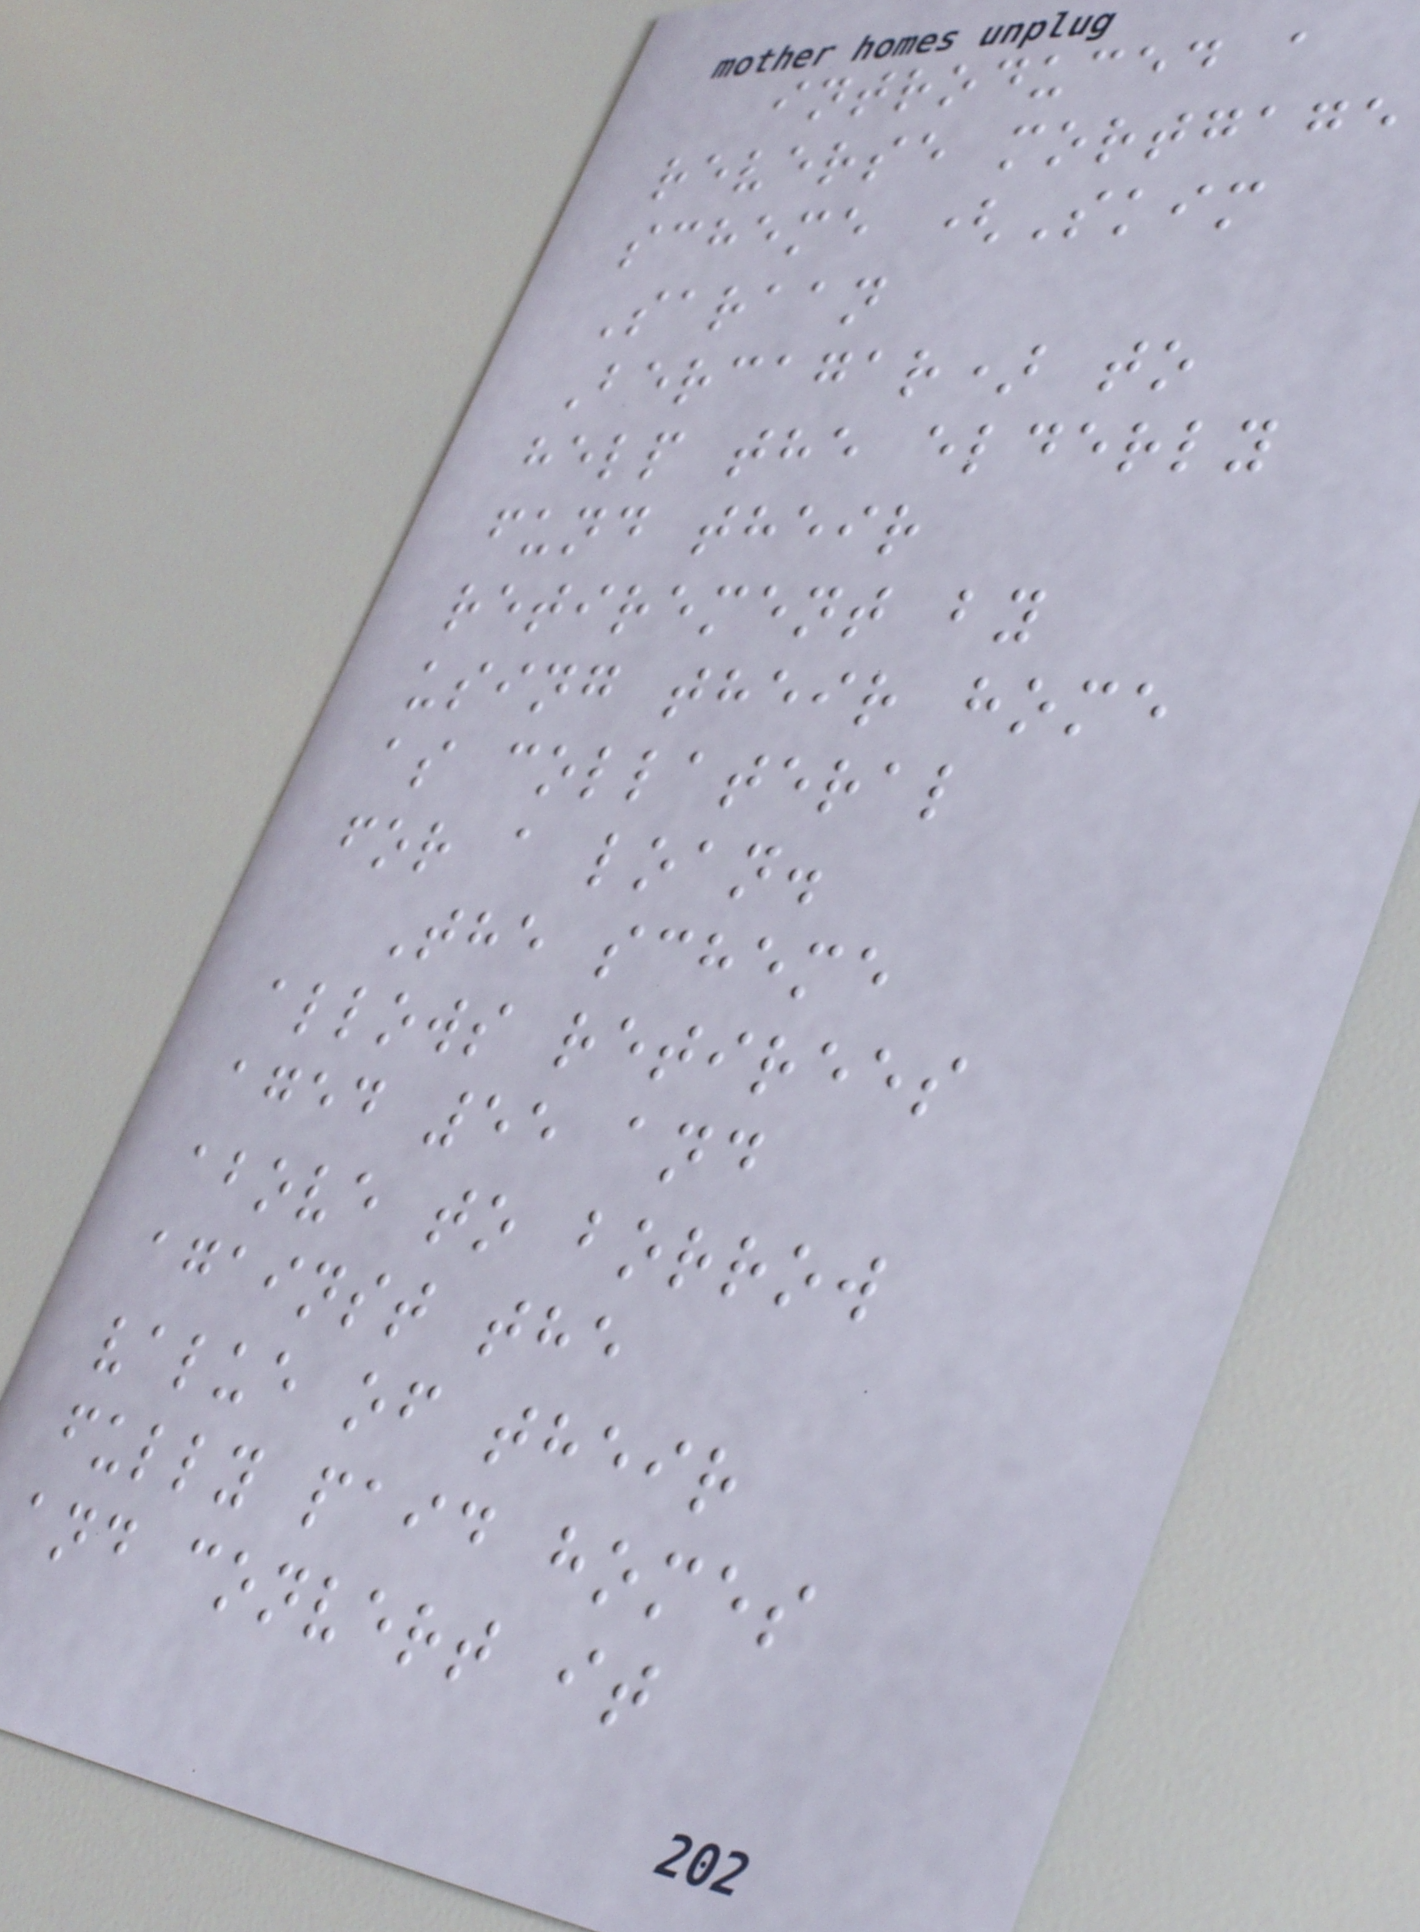introduced a
reverse mortgage
scheme (Skim
Saraan
Bercagar) to
help the elderly
fund their
retirement by
using their home
as collateral
for a loan.
The scheme
allows retirees
aged 55 and
above to borrow
against the
value of their
fully paid homes
and convert it
